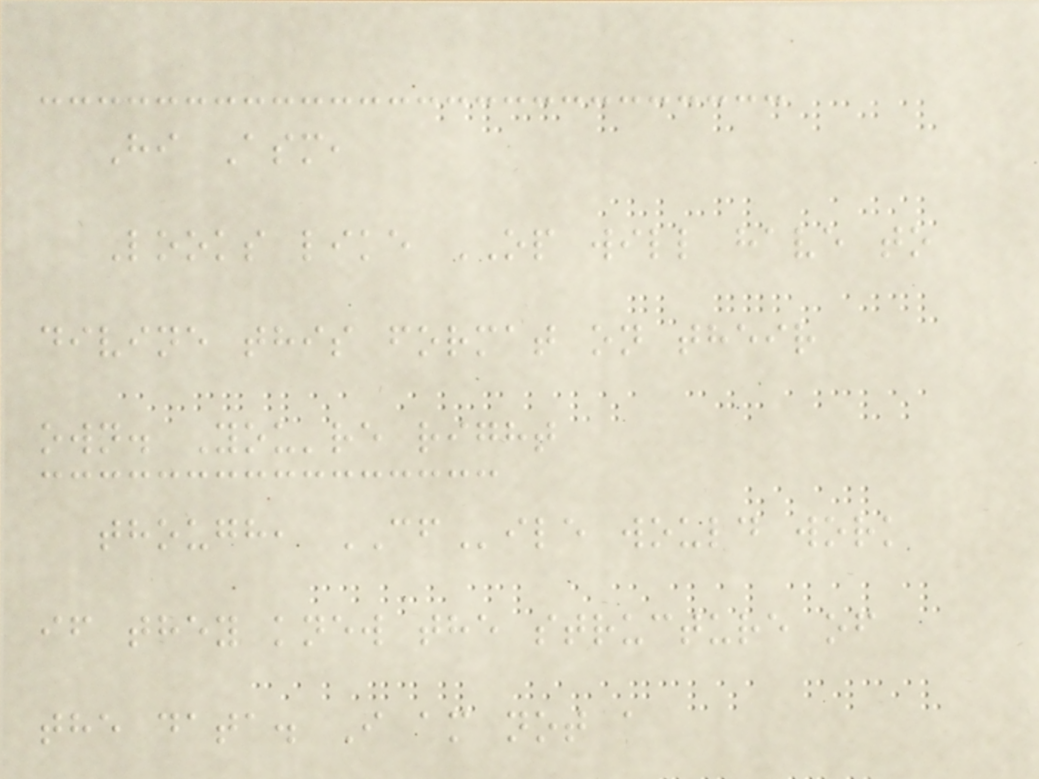Hi Asm,
Looks like OP will have to
divine this format on their
own. You're right
though, CFile would work
if they knew the structure of
the data. I am not a
